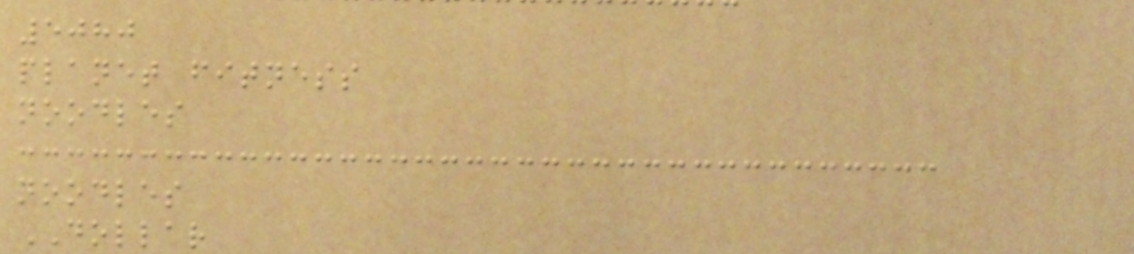5080
planet fitness
noodles
noodles
DOLLAR
